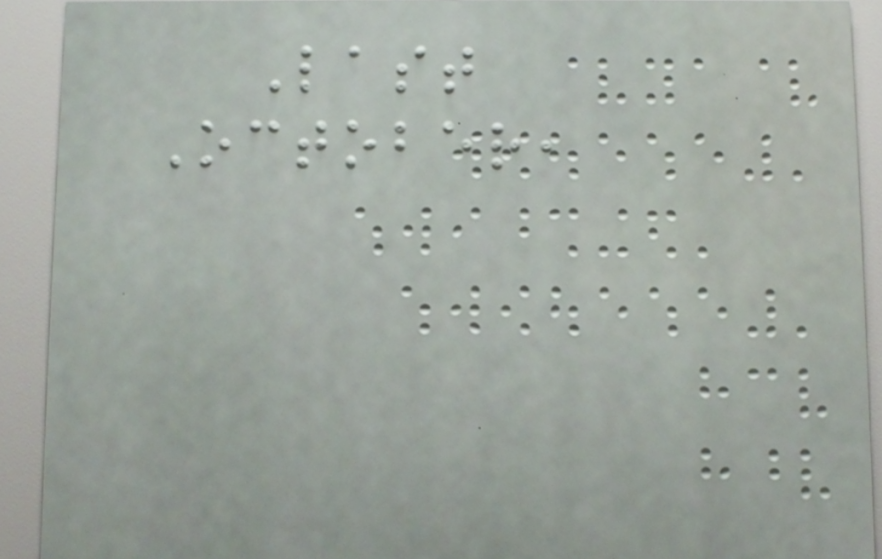Last
October,
